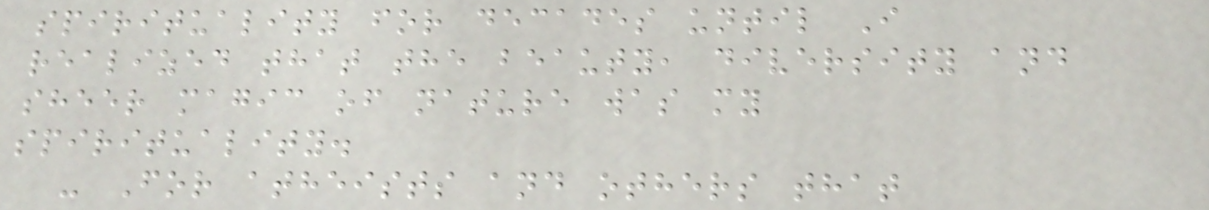spirituality for decades until I
realized that the beauty, diversity and
sheer magic of nature was my
spirituality.
- For atheists and others that
